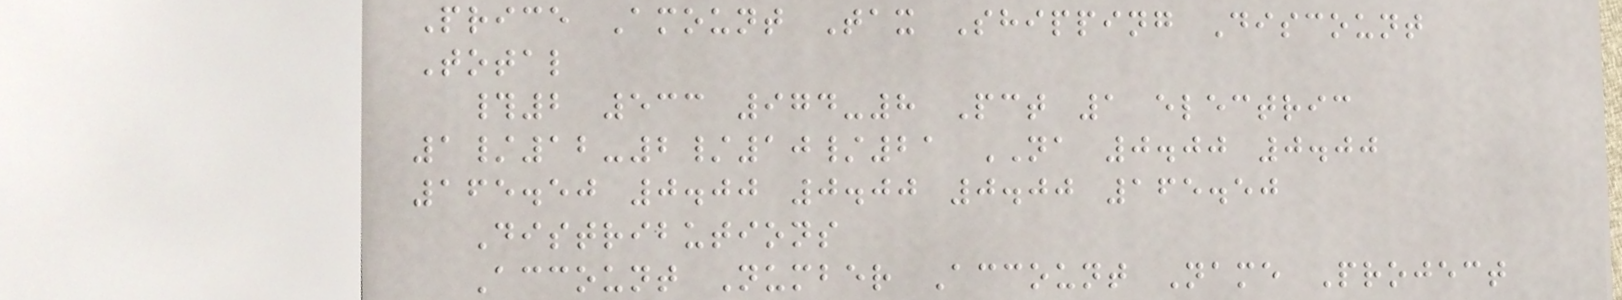Price Amount Tax Shipping Discount
Total
#2 533 974-8 Pct 1 electric
1/12-2/10/21 NA 0.00 0.00
165.50 0.00 0.00 0.00 165.50
Distributions
Account Number Account Name Project
